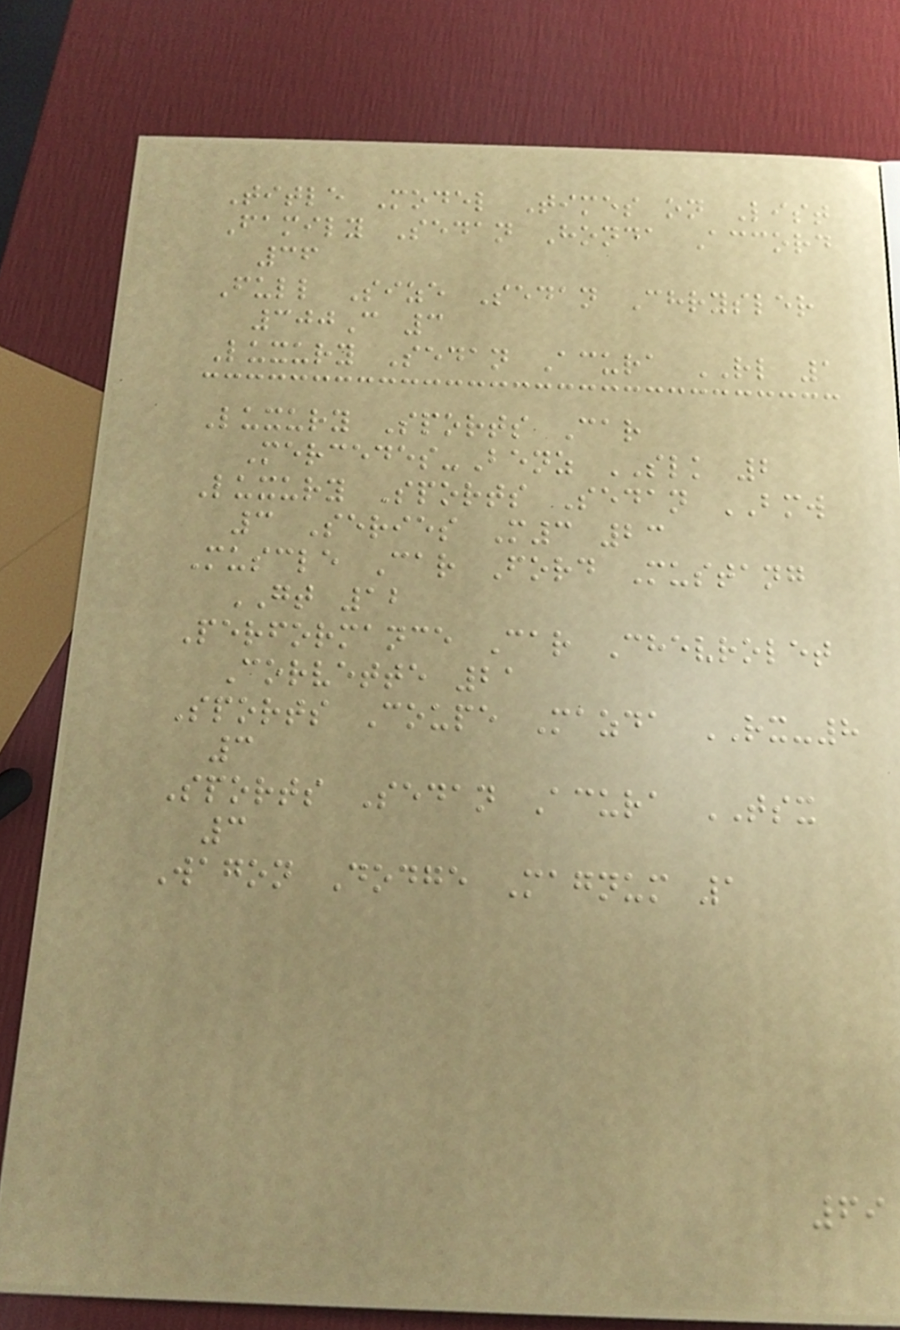Title Model Times on List
Family Sedan Honda Accord
36
Full Size Sedan Chrysler
300C 3
Luxury Sedan Acura RL 1
Luxury Sports Car
Mercedes-Benz SLK 2
Luxury Sports Sedan BMW
3 Series M3 23
Muscle Car Ford Mustang
GT 12
Performance Car Chevrolet
Corvette 21
Sports Coupe Mazda RX-8
3
Sports Sedan Acura TSX
3
Wagon Dodge Magnum 1
69
